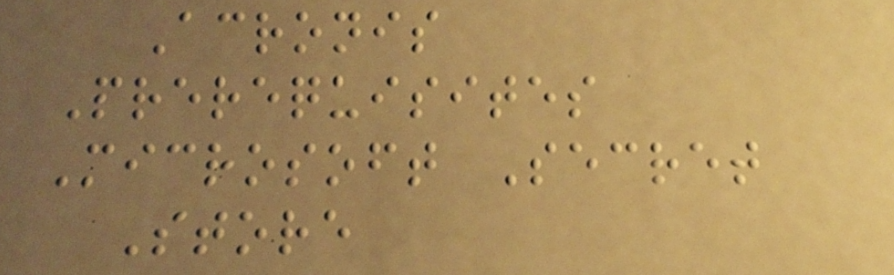Acronis
Prerequisites
Microsoft Secret
Store
